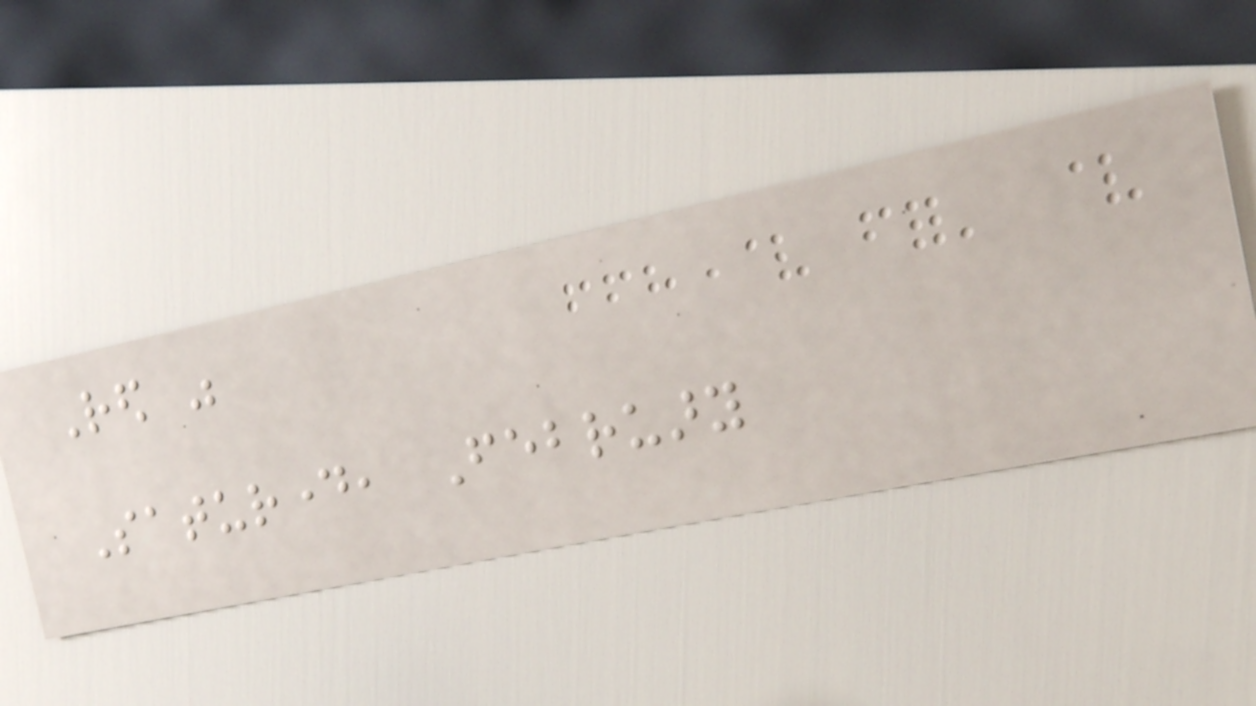Red was
Saturday, February
